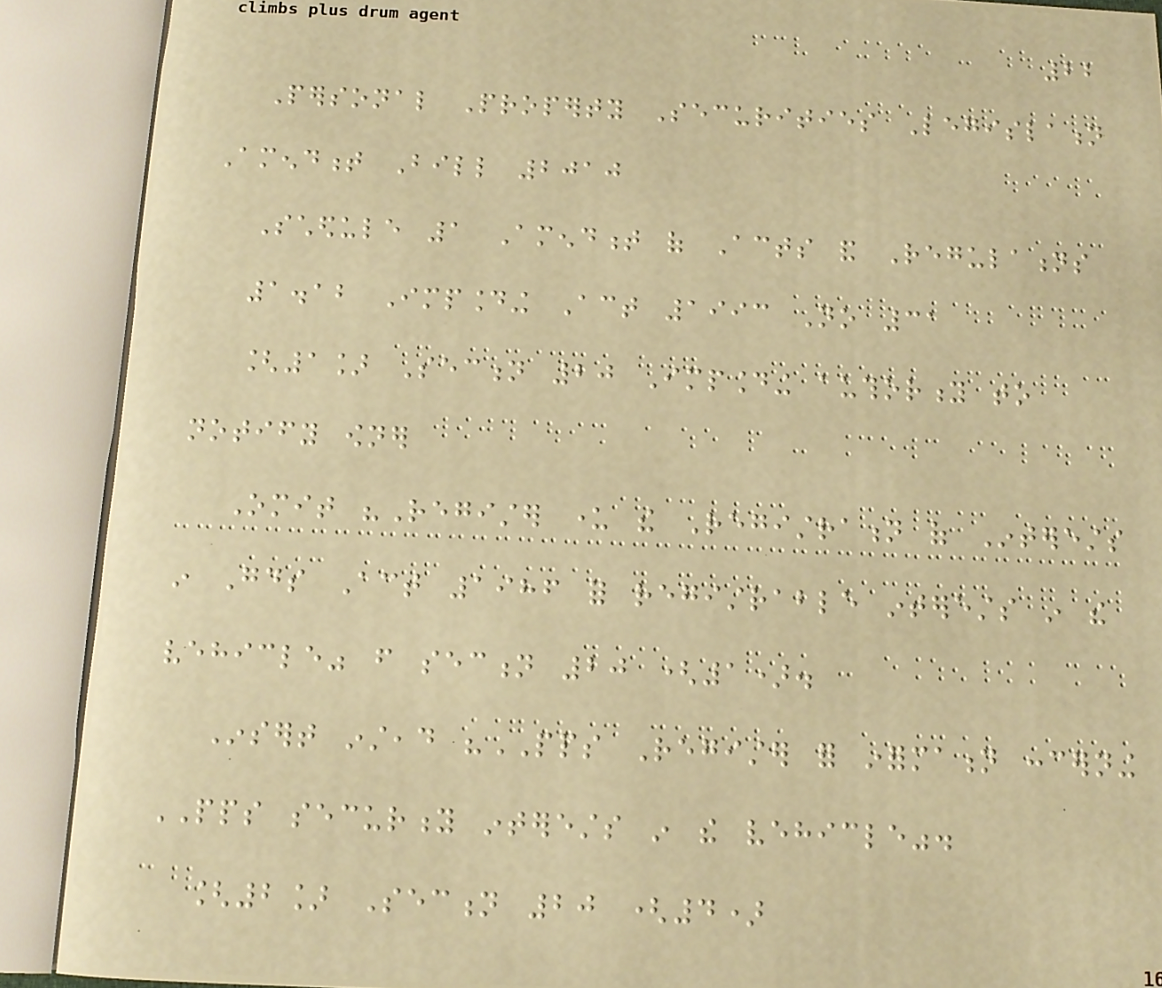22
Personal Property Securities Legislation
Amendment Bill 2010
Schedule 1 Amendment of Acts and Regulations
1.12 Impounding Act 1993 No 31
[1] Section 20 Impounding authority to
notify owner
Omit "Register under the Registration of Interests
in Goods Act 1986 for registrable interests in the
vehicle" from section 20 (1).
Insert instead "PPS Register for information concerning
PPS security interests in the vehicle".
[2] Section 20 (4)
